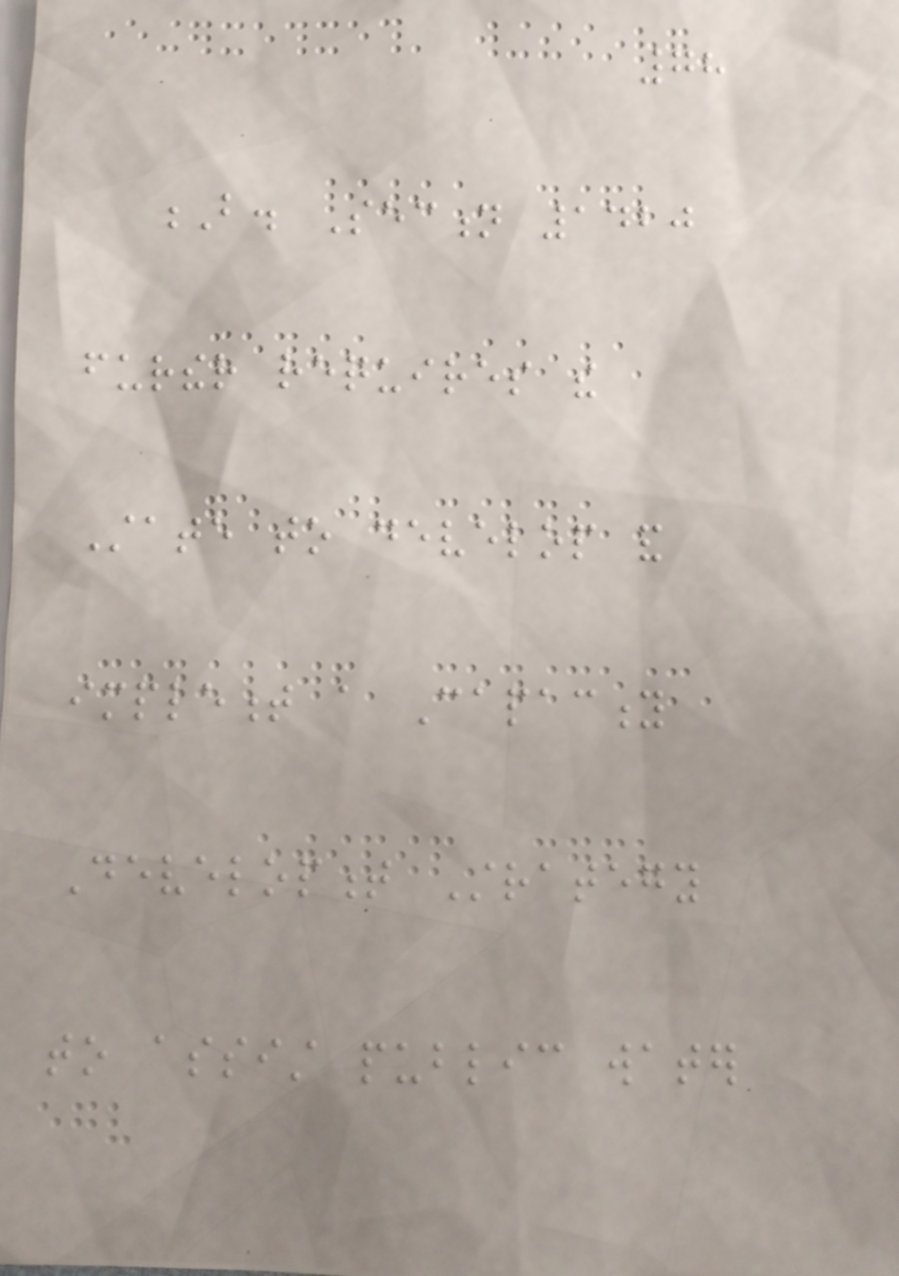78
B. Section 1420
further requires the
State to develop and
implement a Capacity
Development Strategy
to assist public water
